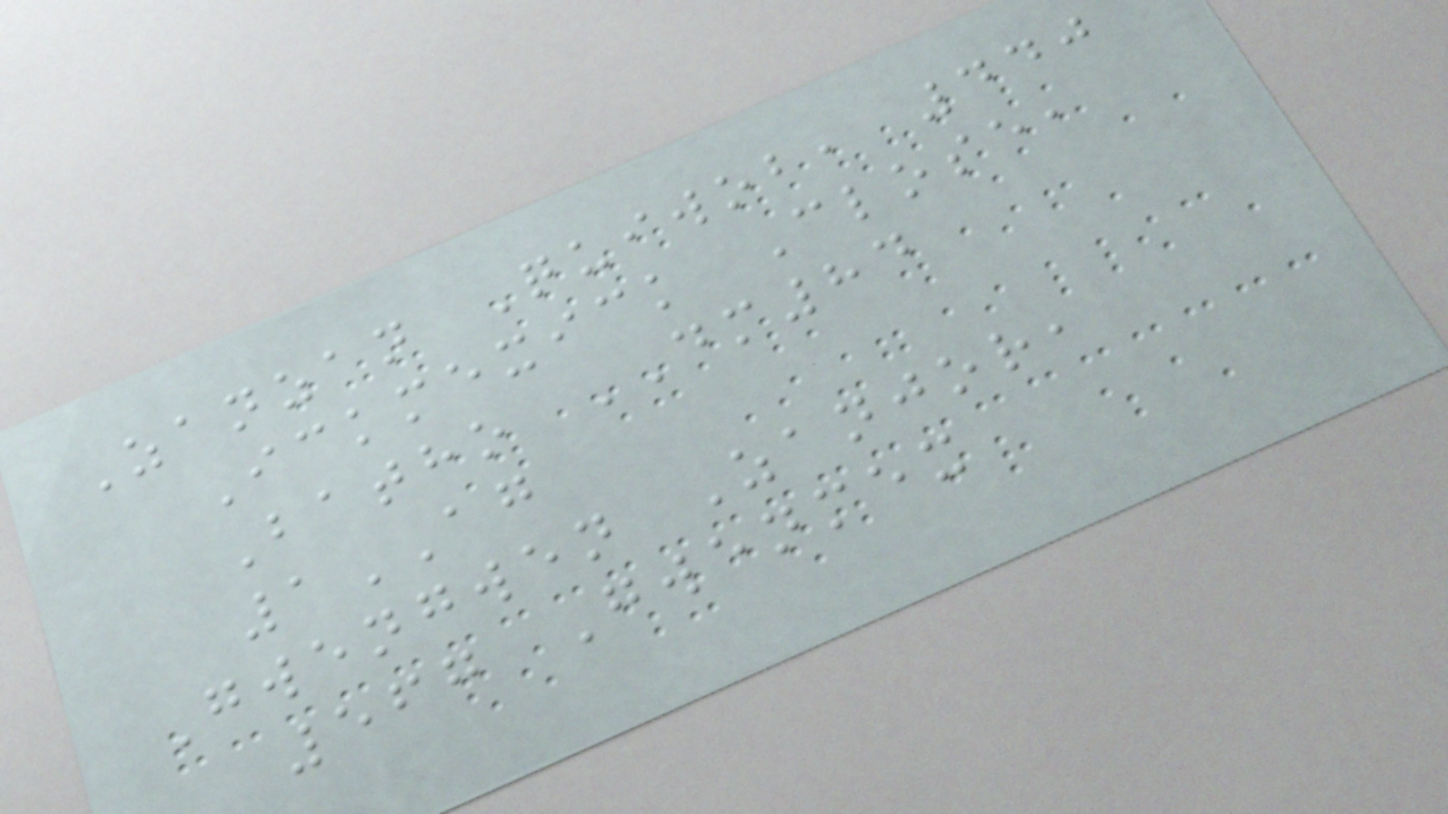Zanzan Quiwob, 440
Ickmexick Close,
Batho DM84
1AG
Gwengwen Zanjor,
567 Gwenmex
